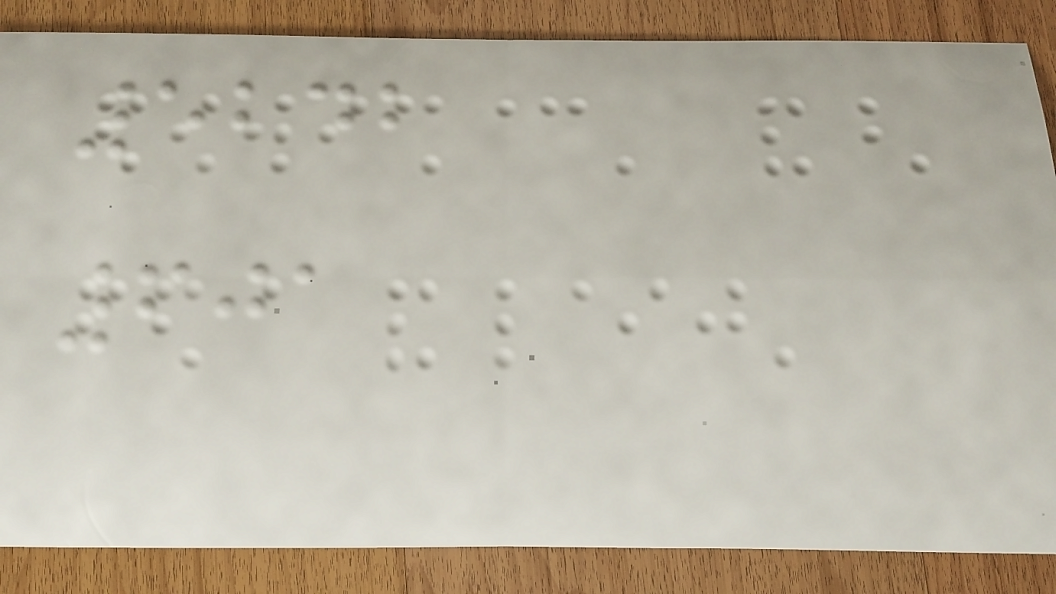5242
601
